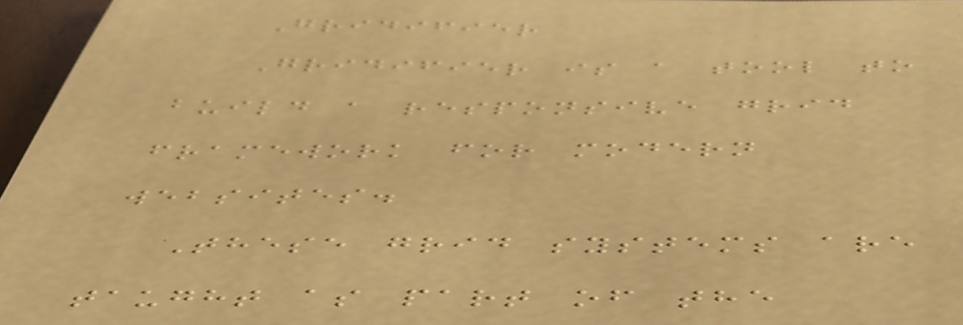Gridifier
Gridifier is a tool to
build a responsive grid
framework for modern
websites.
These grid systems are
taught as part of the
